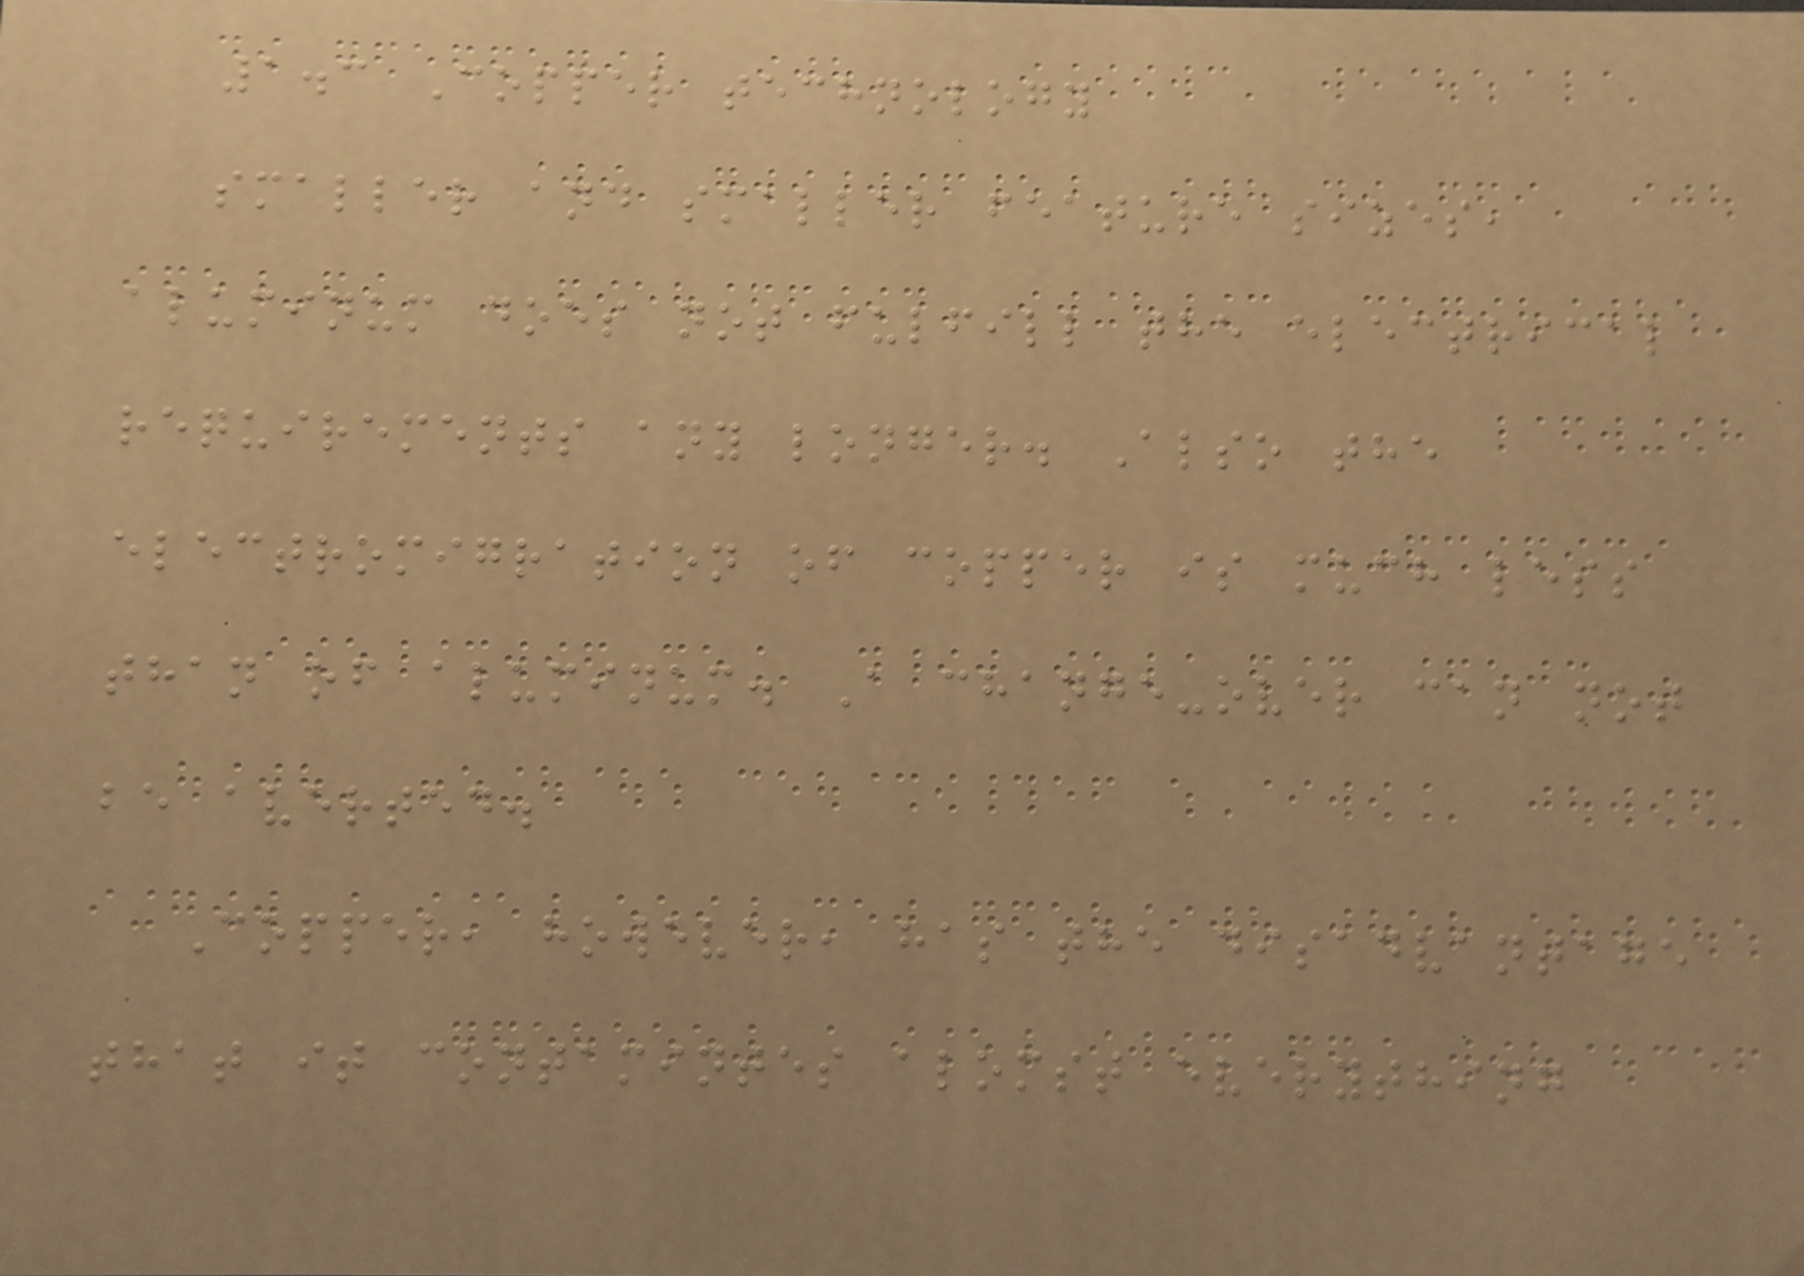1.3 Copper technology
smaller and smaller feature sizes,
aluminum does not fulfill the electrical
requirements any longer. Also the
electromigration of copper is much less
than of aluminum. A change-over can not
be averted.
Copper, however, has the disadvantage
that it contamintes alomst everything
